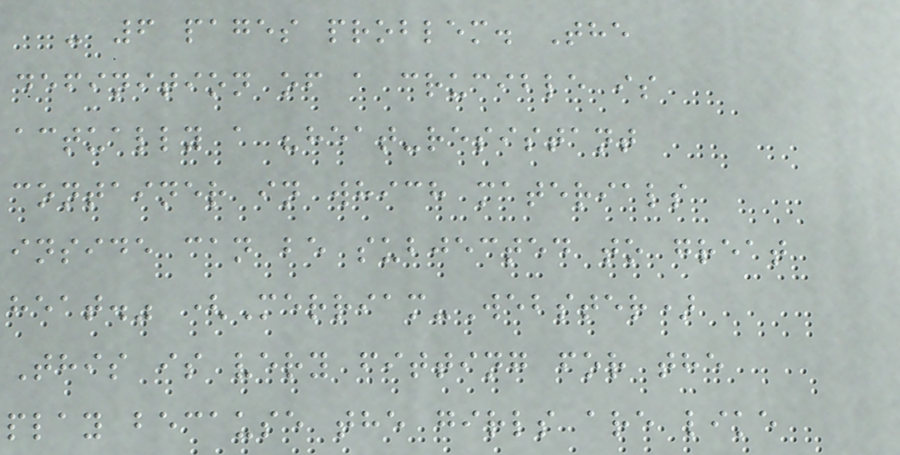- 6 pages problem. The
definition of a crucible is
actually a "heat-resistant
container in which materials
inside can be subjected to great
heat." (Merriam-Webster)
This is very fitting for the
play because the girls are like
